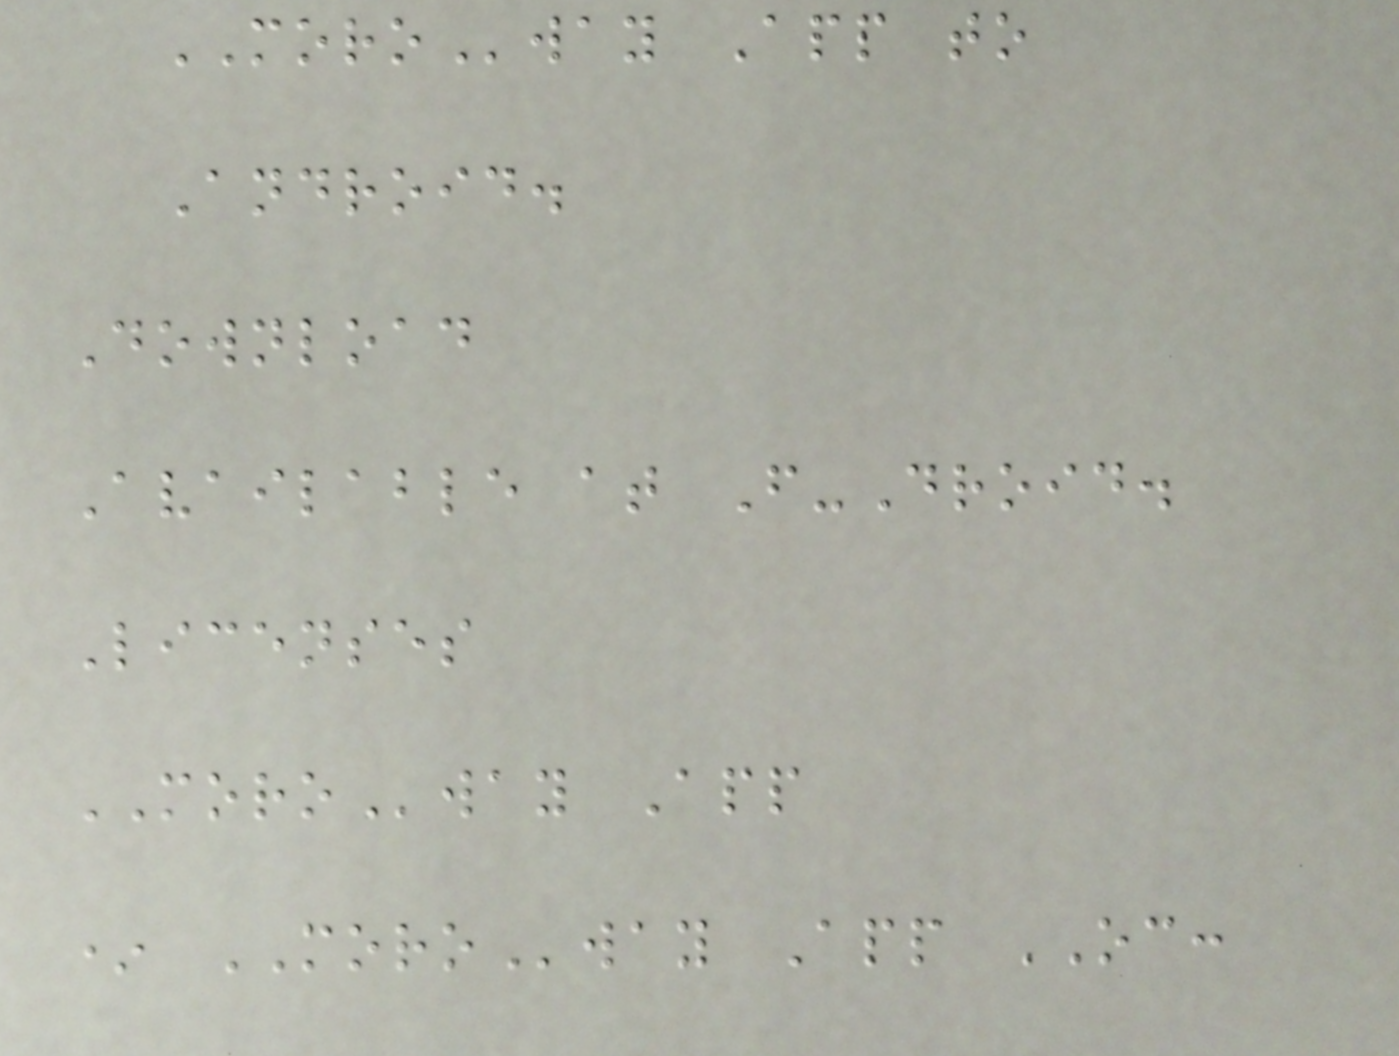MOROway App to
Android.
Download
Available at F-Droid.
Licenses
MOROway App
* MOROway App OC:
